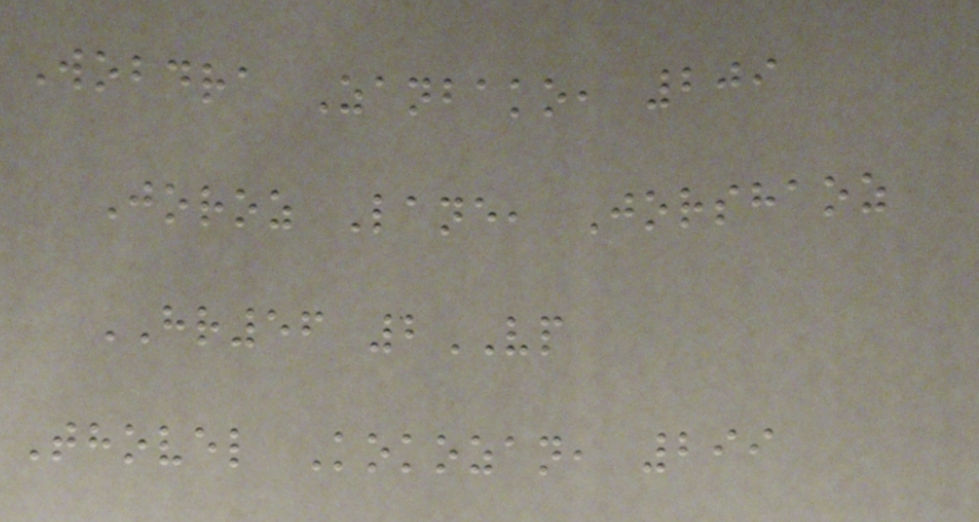Wobdra Zanbako, 209
Joroz Lane, Jorshaoz
HR56 2VP
Thovel Kokozan, 299
